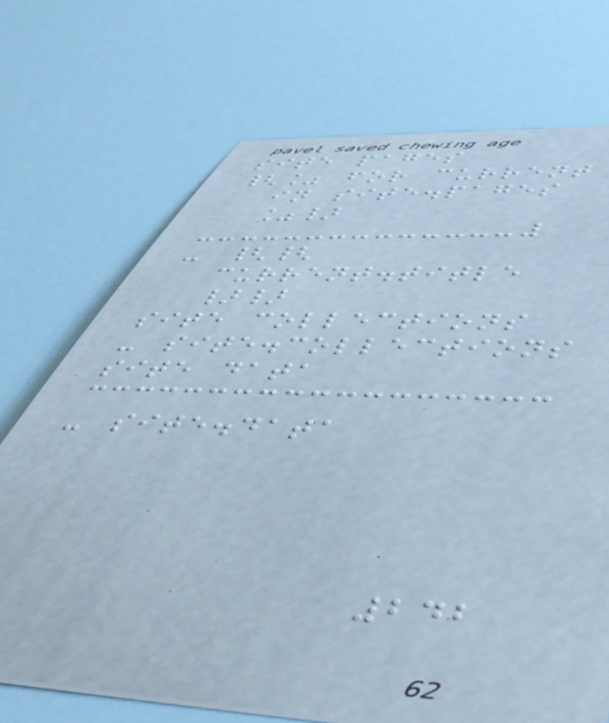site pages
{% for current
in site.pages
%}
- {{
current.title
}}
site collections
- site.collections
site data
- site.data
242
